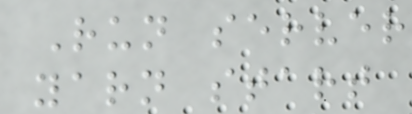Run server
yarn start
